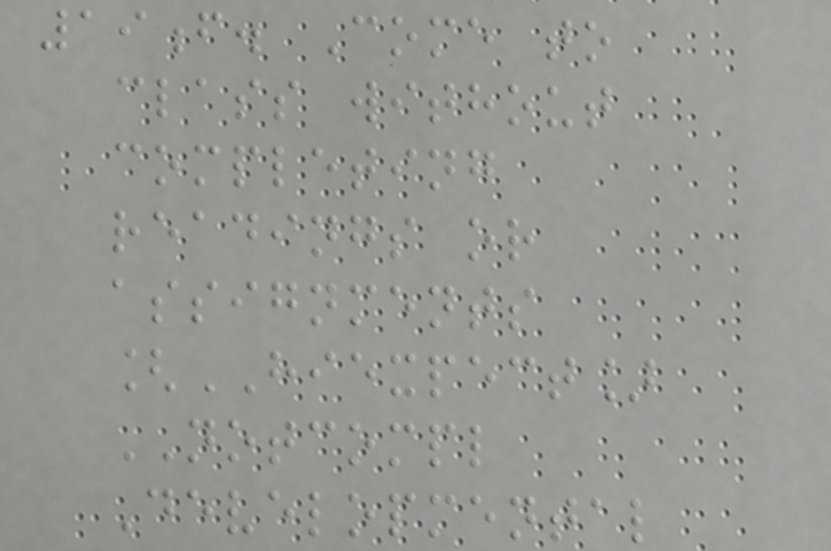19f. Come to
class without
completing
readings or
assignments
[HIEXPECT]
NOTCOMPL
Developmental
